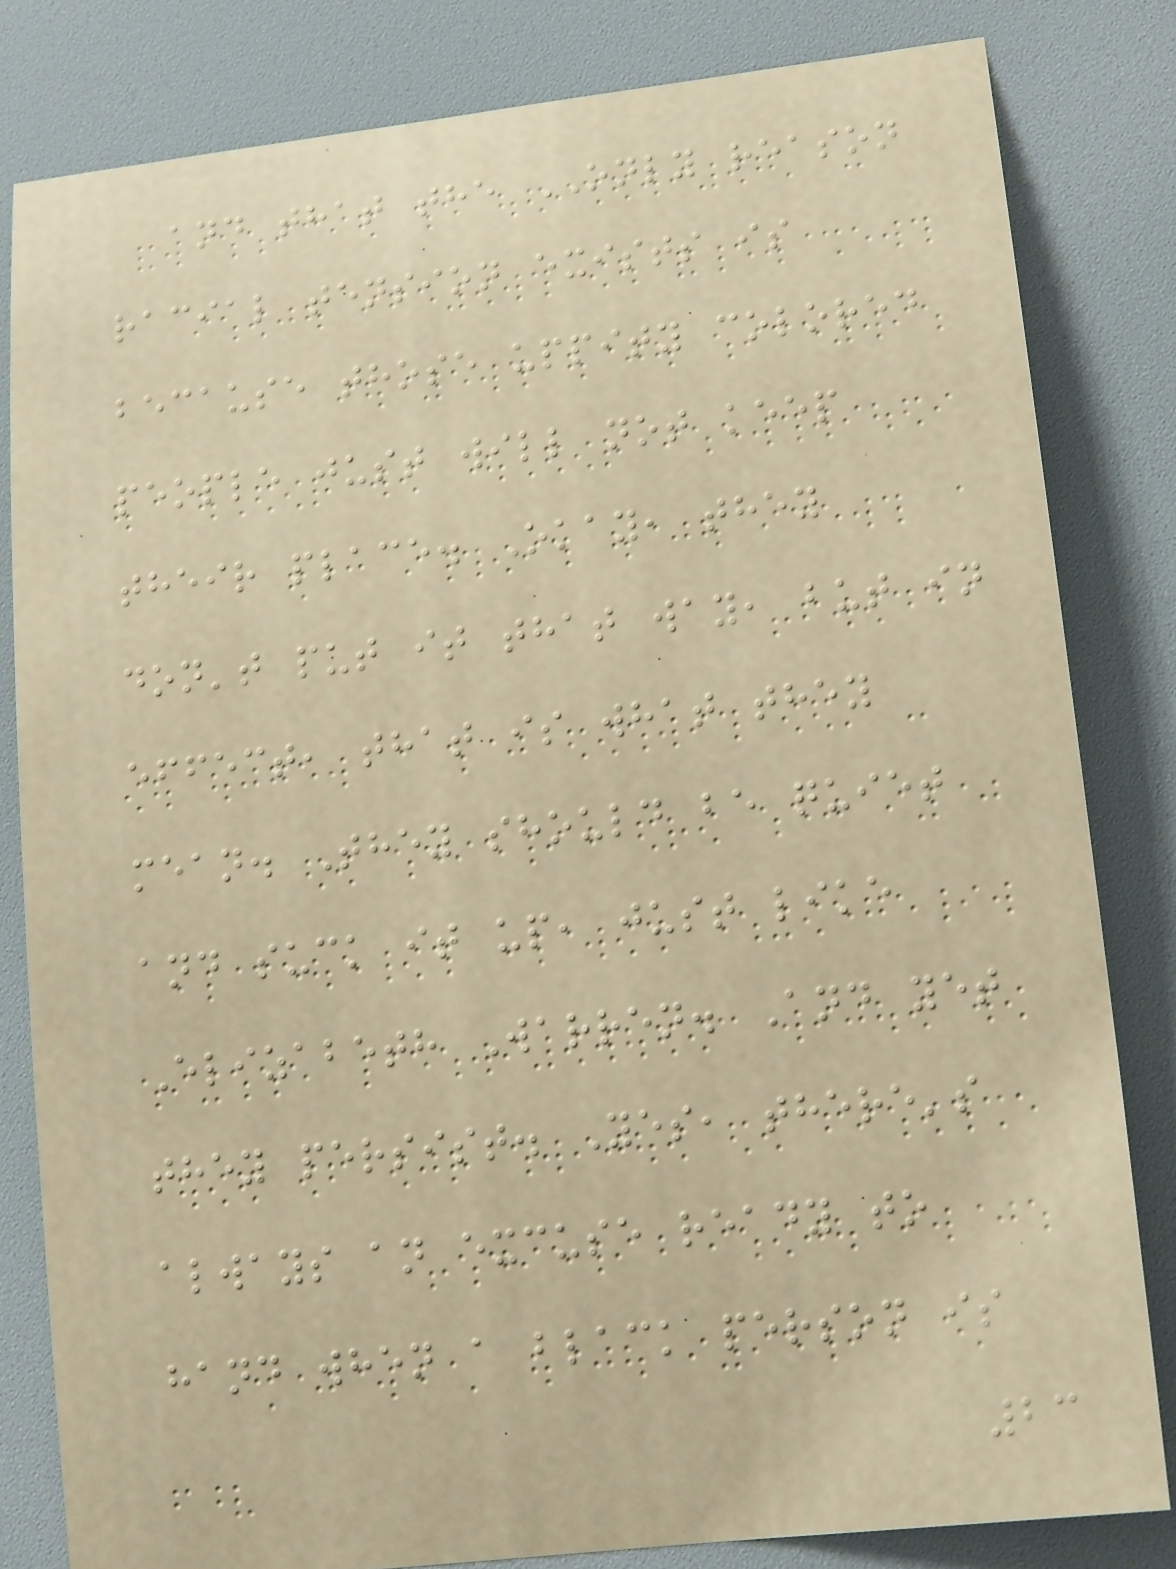and that the ONLY reason
racial tension exists is
because those uppity colored
people just will not keep
their place. Okay, they
don't put it that way, but in
effect, that is what they
mean. They should be quiet
and suck it up, just like
Elizabeth Warren. And yet
they persist. Yes, there's
always an excuse ready to
hand when a black person is
23
